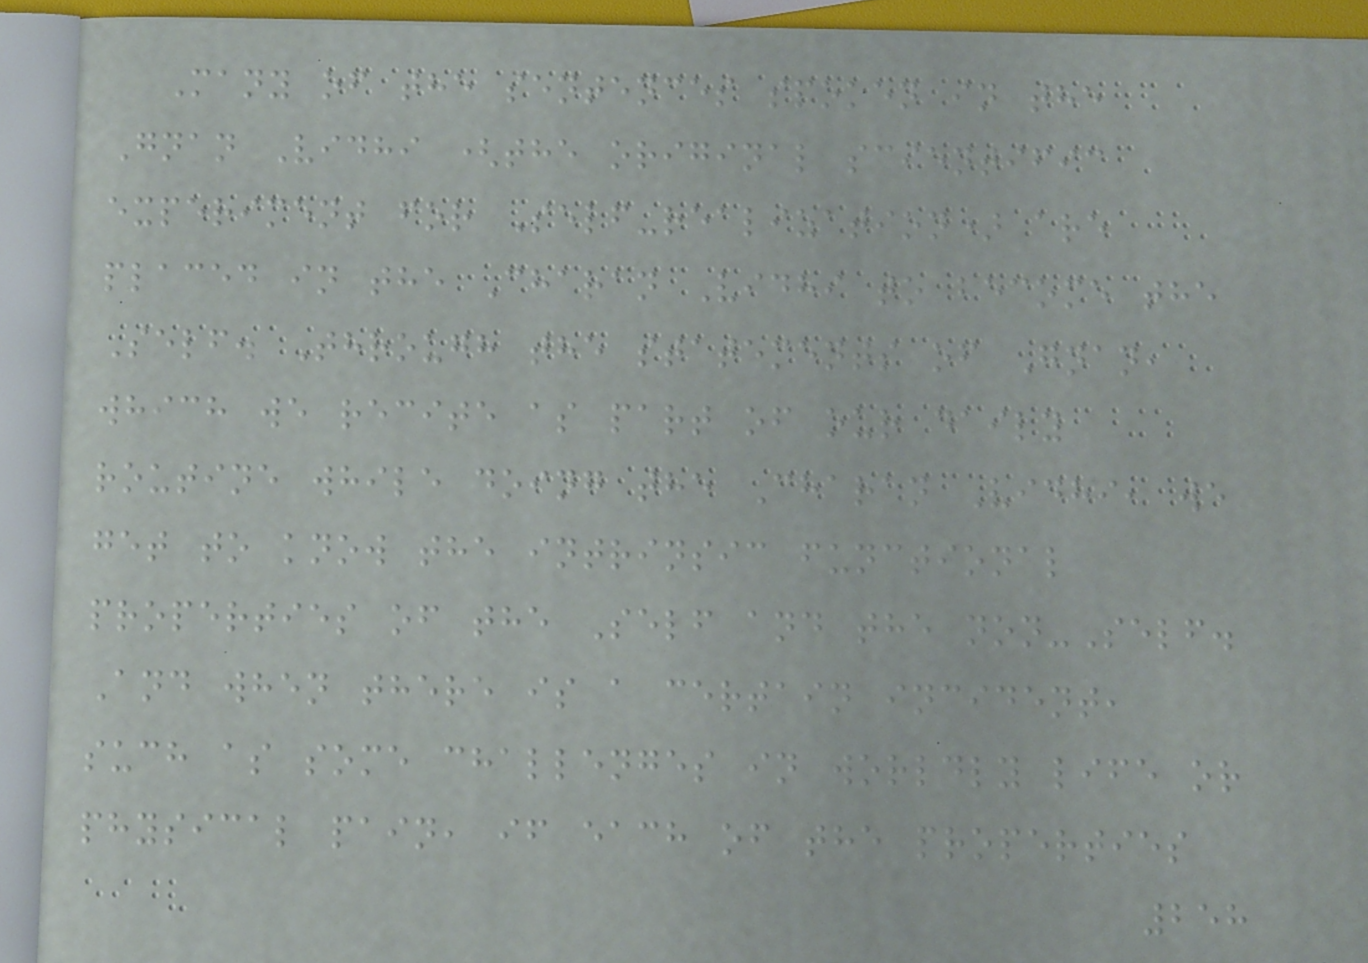Many of the sentences spoken in the
Gnan Vidhi (the original scientific
experiment for Self-realization) are
placed in the Charan Vidhi to become the
Self. Through the statements of Gnan,
which we recite as part of our daily
routine while doing the Charan Vidhi, we
get to know the intrinsic functional
properties of the Self and the non-Self.
And when there is a certain incident,
such as some challenges in worldly life or
physical pain, if each of the properties
258
